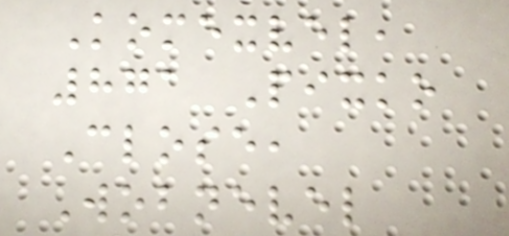Komexvel,
871 Pixko
Close,
Wobnevel
